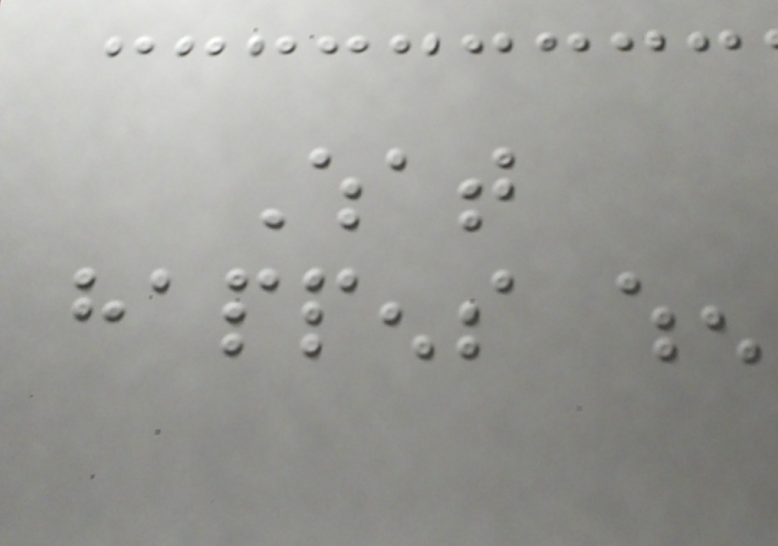What
happens when
